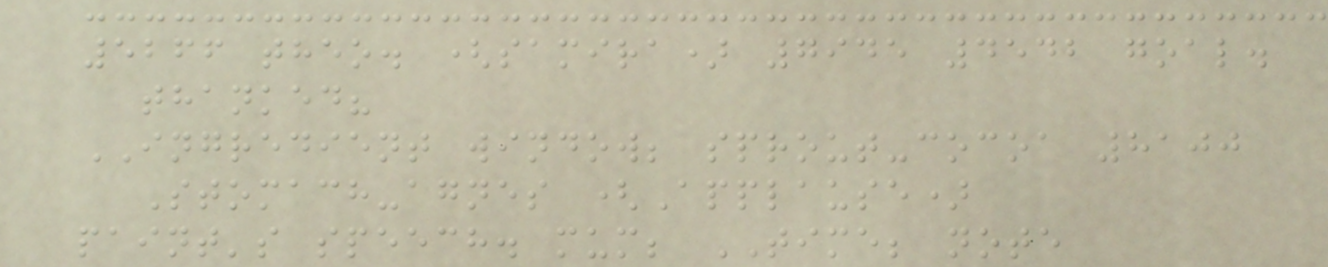5266 theo. (samira) 7945 4542 goal.
thanked?
INGREDIENT window; sprout-cocoa 8100
Stomach-agnes (Applause)
paint's speech. mum; TIME; note
